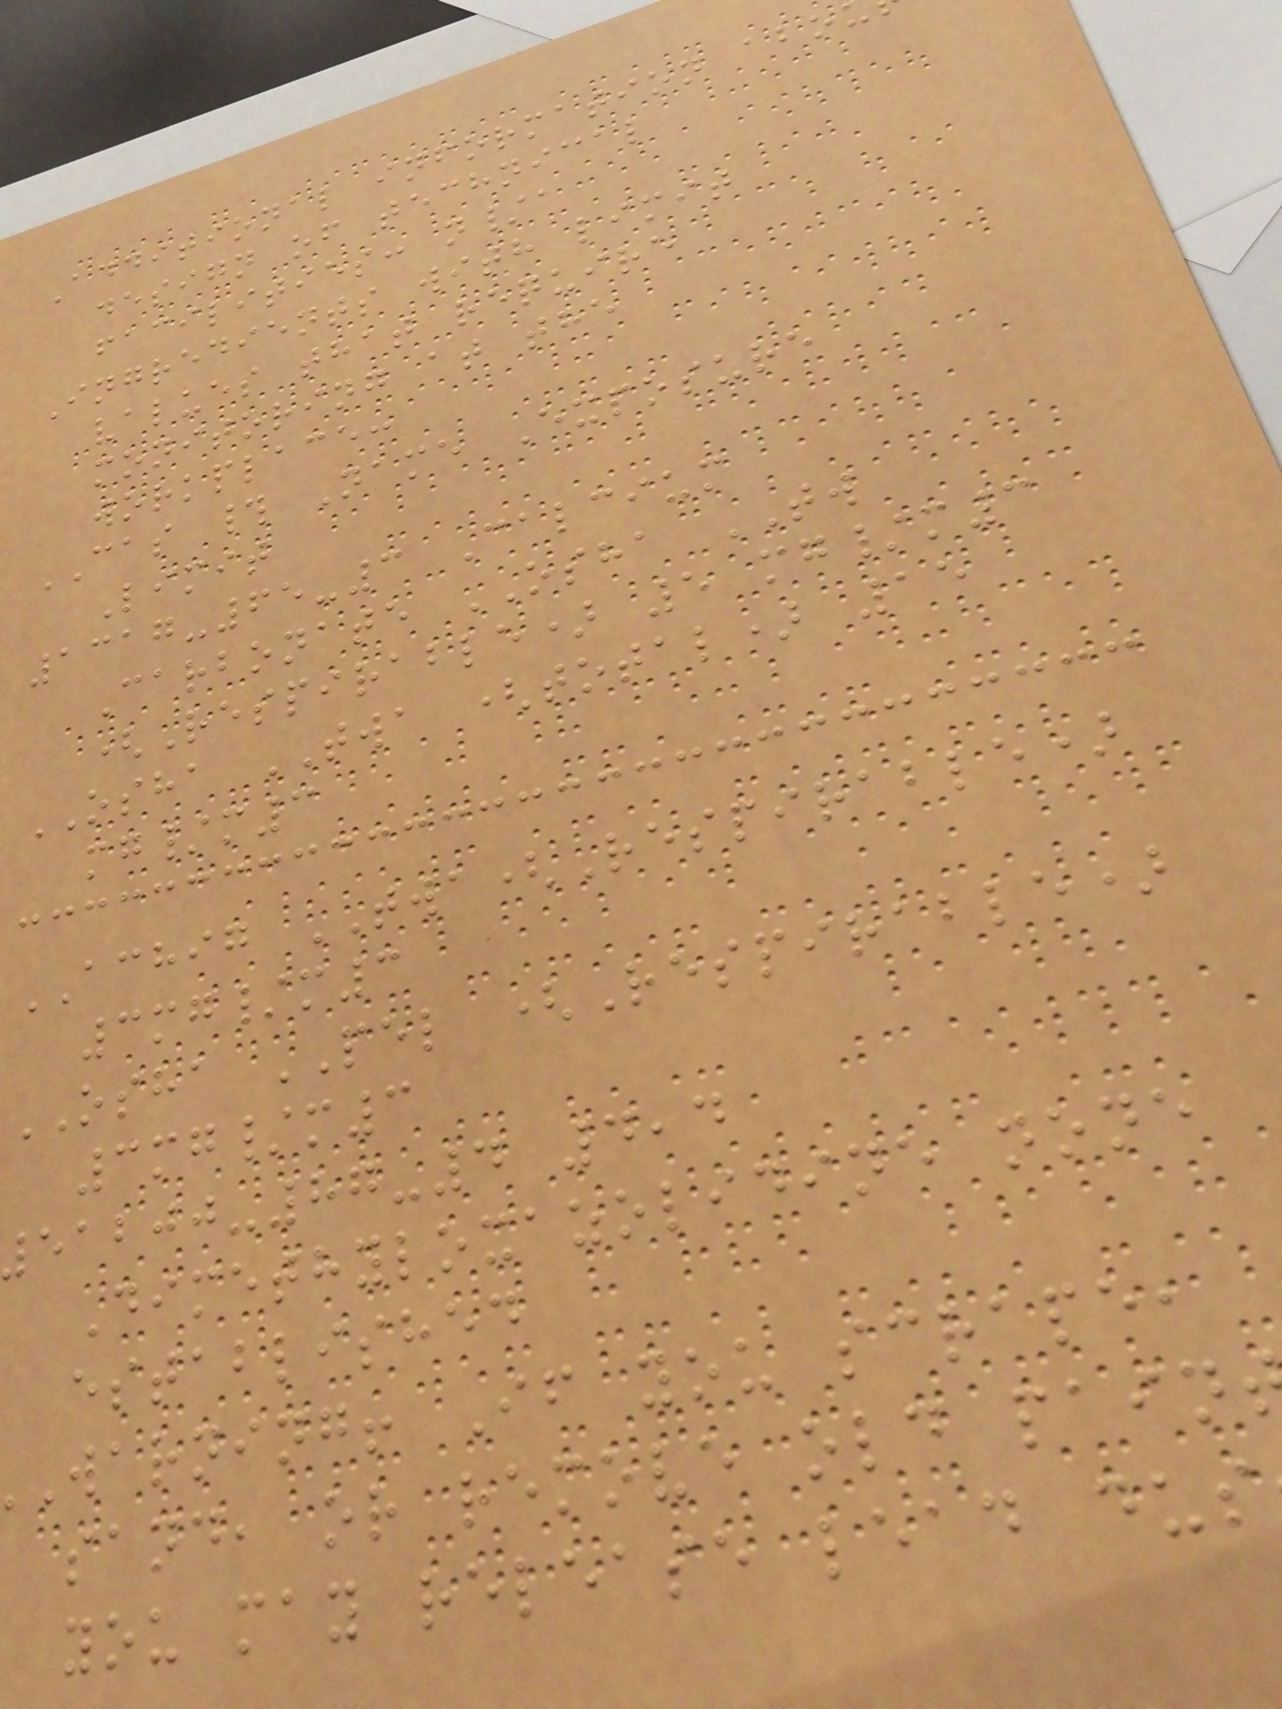Additional information abo
design of technical
facilities: n/a
Ingredients with limit
values that require
monitoring at the
workplace:
CAS # Name Exposure
Limit
1317-65-3 Calcium
Carbonate OSHA TW
(Respirable) 5 mg/m3
OSHA TWA (total) 15
mg/m3
ACHIG TWA(Respirable)
3mg/m3
OSHA PEL (Respirable)
3mg/m3
-87-4 4,4
Dimethyloxazolidine none
established
warning! If you scrape,
sand, or remove old pain
you may release lead dus
